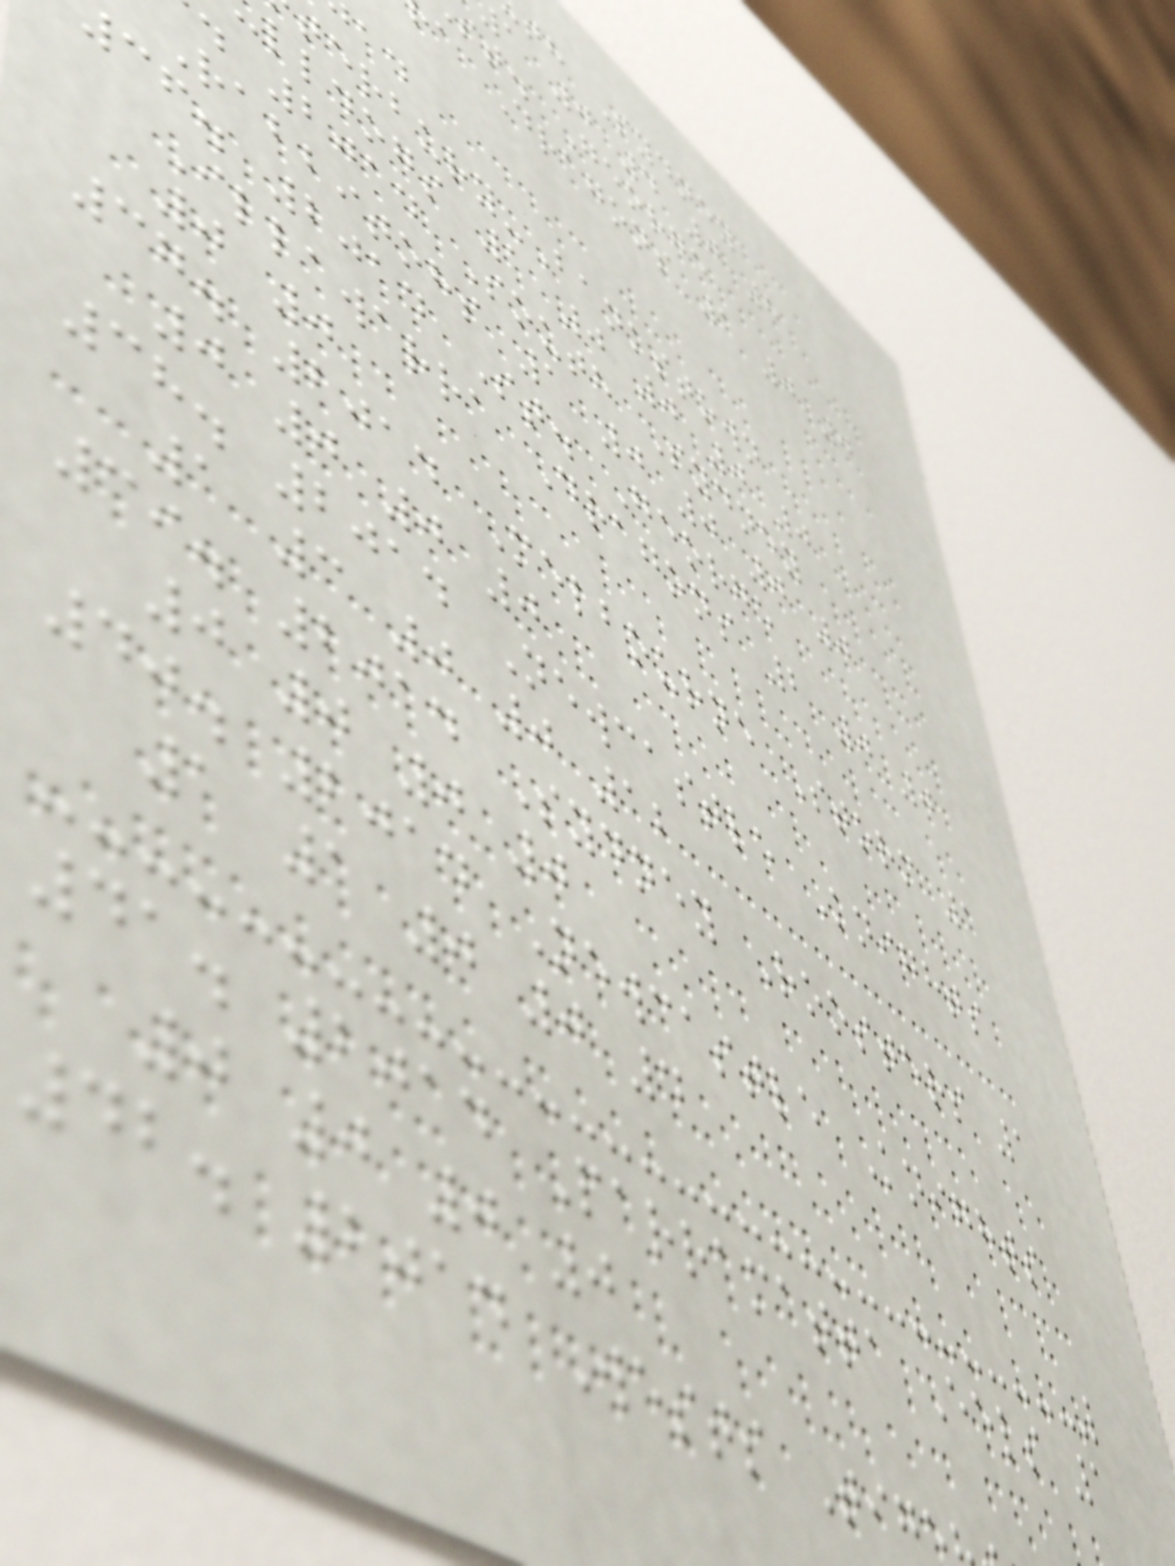th Sydney
a 0 4 0 8
st. George
a Dragons 1 0 0
terbury-Bankstown
lldogs 1 0 0 0 0
2014 South Sydney
Rabbitohs 1 0 0 0 0
cf. 2014 St. George
Illawarra Dragons 2 0 0
0 0
37. 2014 Melbourne Storm 1
0 0 0 0
38. 2014 Newcastle Knights
1 3 0 0 12
39. 2014 Sydney Roosters 1
0 0 0 0
40. 2014 Newcastle Knights
1 1 0 0 4
41. 2014 Parramatta Eels 1
0 0 0 0
42. 2014 Wests Tig
